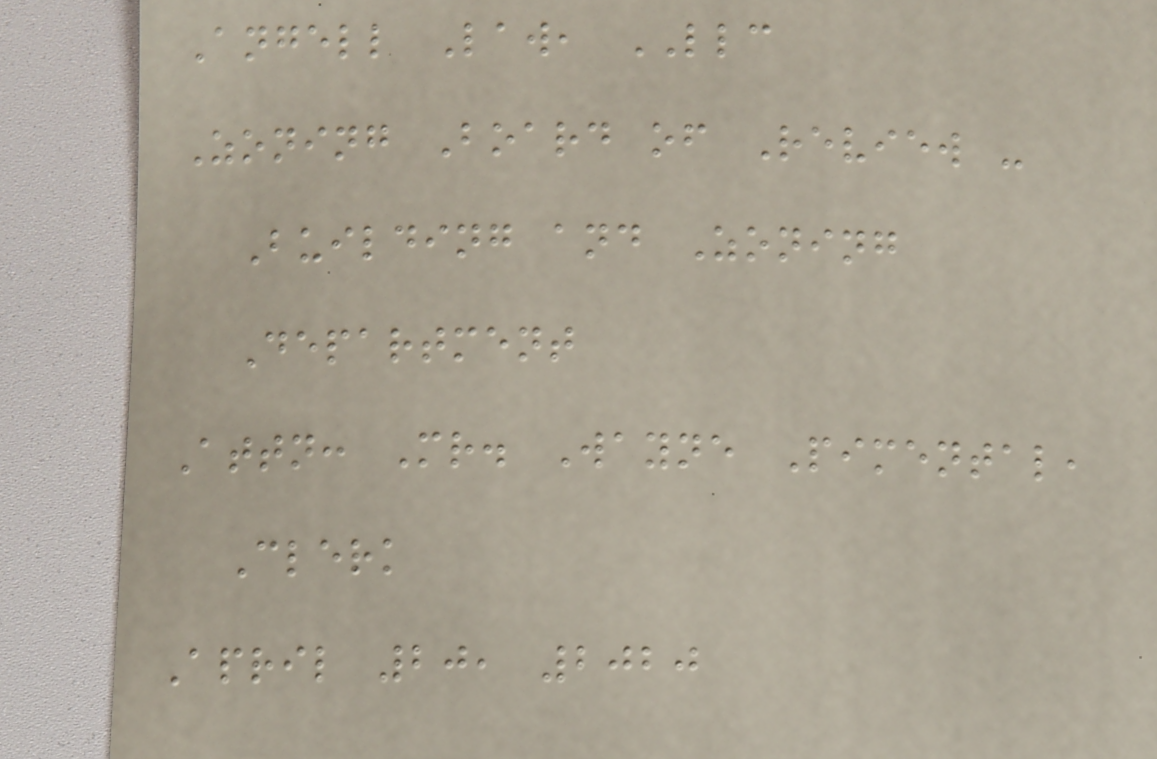Angell Law, LLC
Zoning Board of Review -
Building and Zoning
Department
Attn: Mr. Wayne Pimental,
Clerk
April 20, 2020
